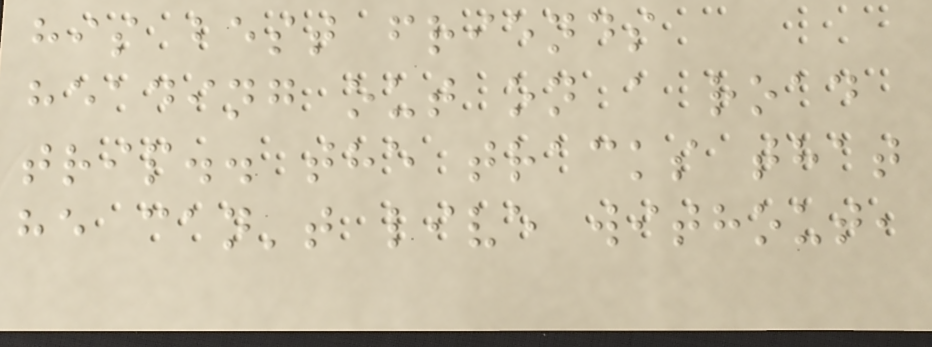his best friends
heading out on a road
trip.. the tracks that
he can't live without,
